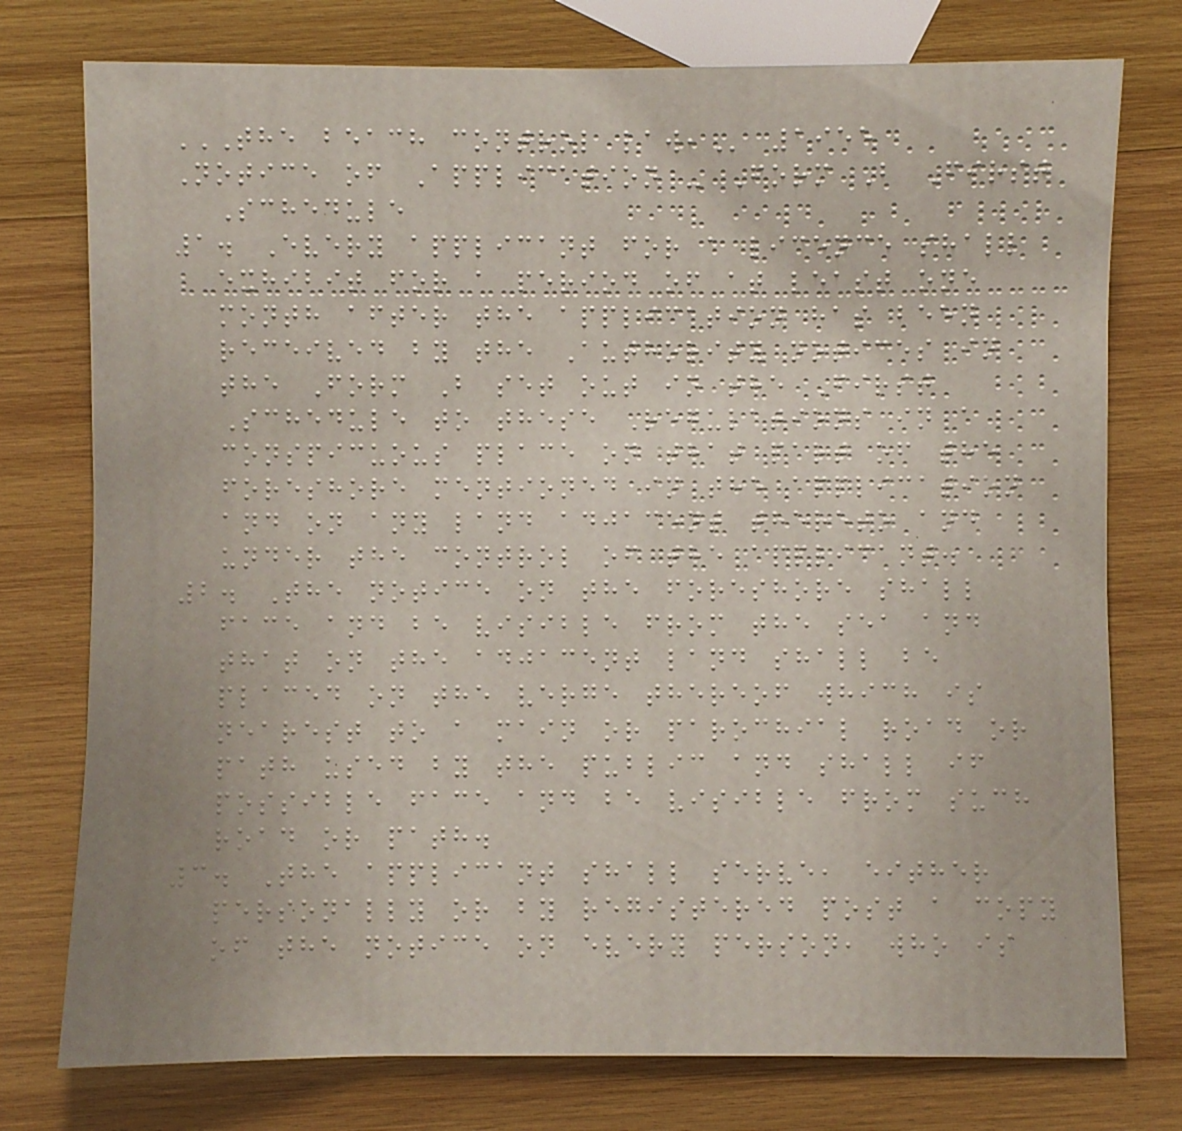THE BEACH CONTROL LAW, 1955
Notice of Application - Form B First
Schedule
1. Every applicant for a licence shall
exhibit for a period of at least one
month after the application has been
received by the Authority notices in
the Form B set out in the First
Schedule to these Regulations in a
conspicuous place on that part of the
foreshore mentioned in the application
and on any land adjacent thereto and
under the control of the applicant.
2. The notice on the foreshore shall
face and be visible from the sea and
that on the adjacent land shall be
placed on the verge thereof which is
nearest to a main or parochial road or
path used by the public and shall if
possible face and be visible from such
road or path.
3. The applicant shall serve, either
personally or by registered post a copy
of the notice on every person, who is
